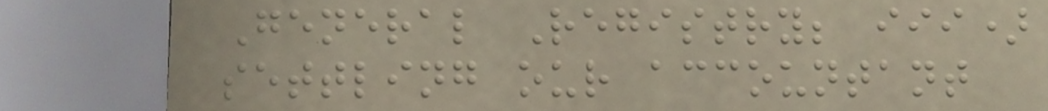General Registry; iii)
settling our accountant
